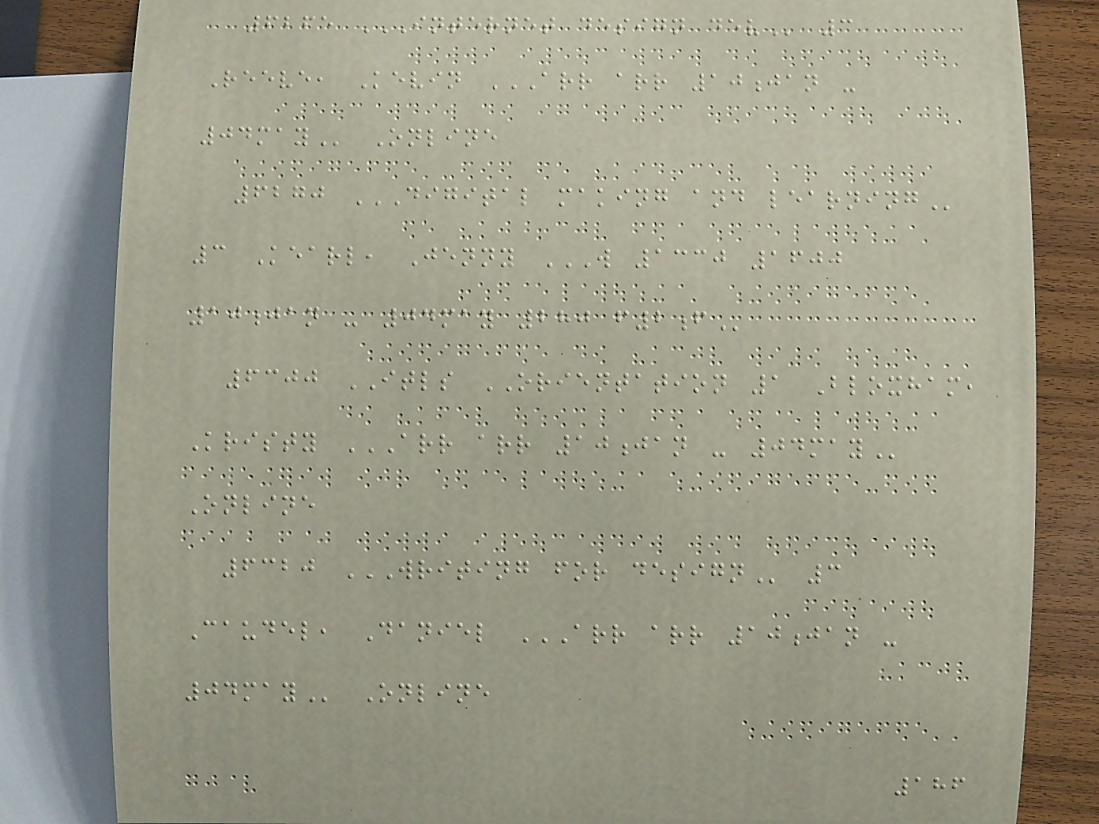6265 INTERNET DESIGN DEV 3
Reeve, Kevin ARR ARR 10JAN -
04MAY Online
6270 DIGITAL MAKING AND LEARNING
3 Kearl, Jenny W 1330 1600
10JAN - 04MAY 280 F2F
6300 ITLS ORIENTATION 1 Bloxham,
Kristy ARR ARR 10JAN - 04MAY
Online
6320 WRITING FOR DESIGN 3
Caudel, Daniel ARR ARR 10JAN -
04MAY Online
186
